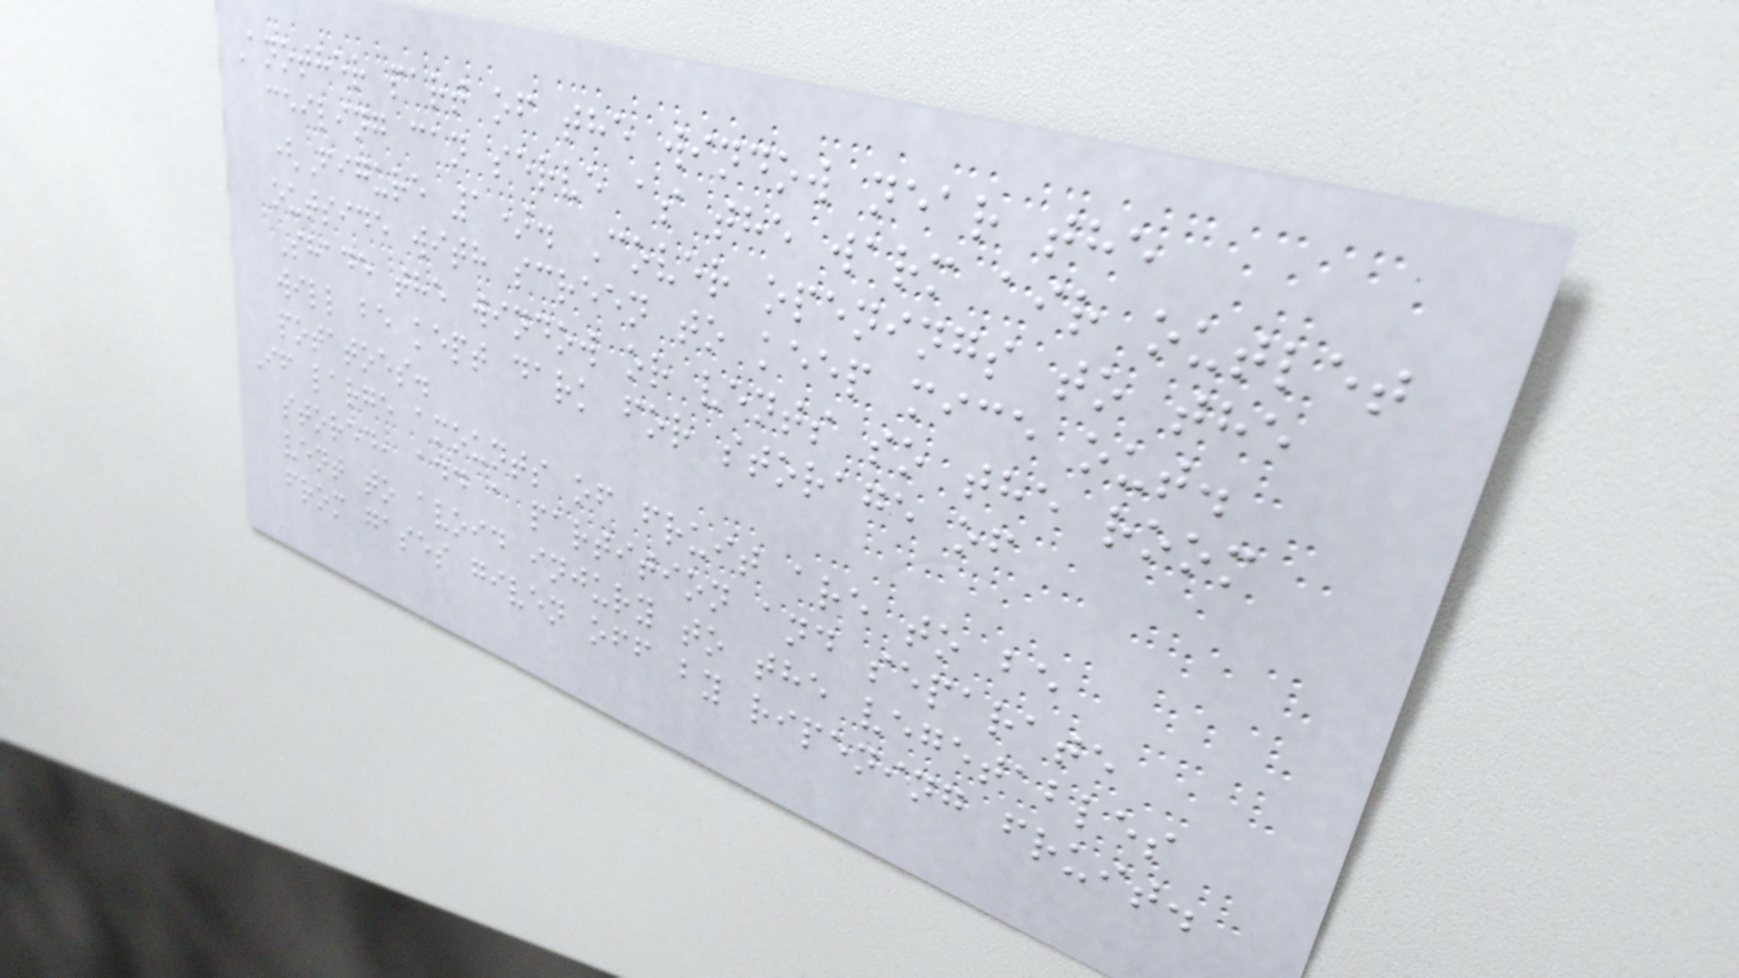Another part of the window near the
ceiling can serve as the warm air outlet
(Figure 1). Cover openings to the
outside with screen to keep mice out.
Shade the window or vents so the room
will be kept dark for storage of
potatoes.
If large amounts of fruit are to be
stored, add a partition and separate
vent to avoid injury to the vegetables
from gases given off by ripening fruit.
